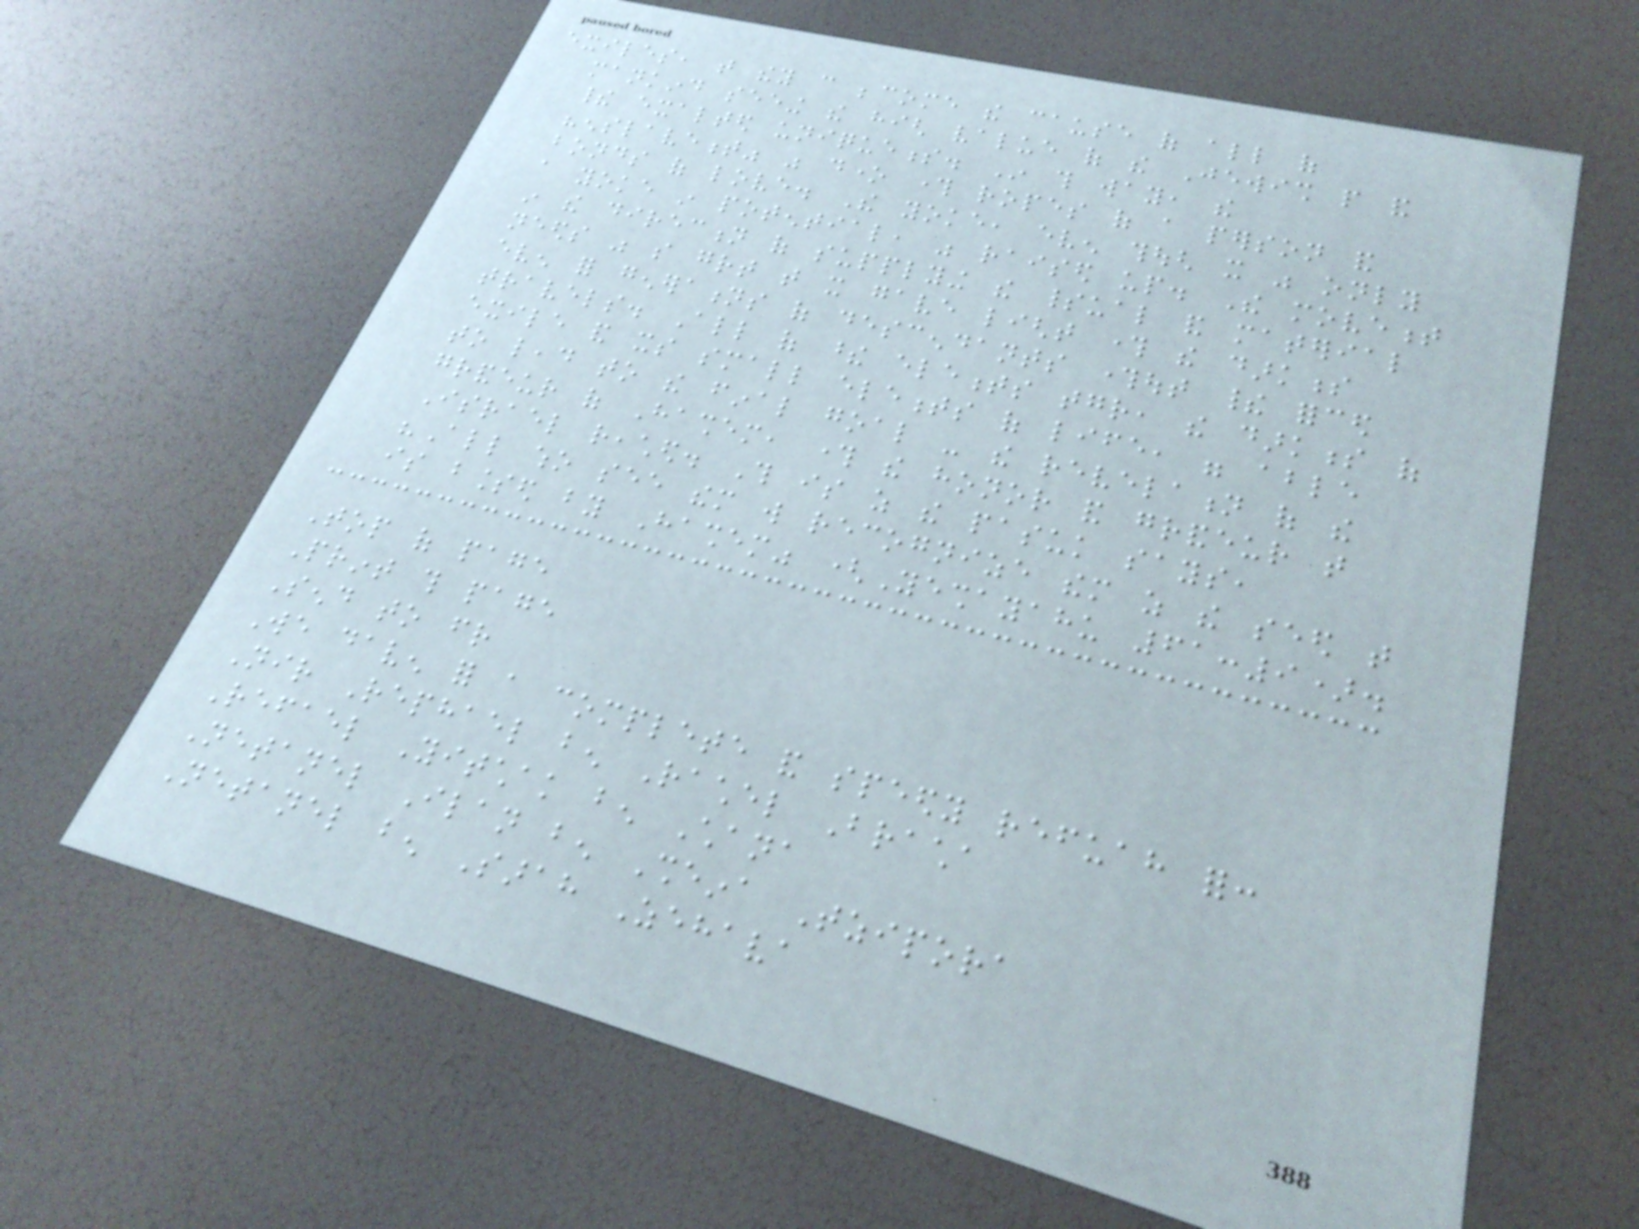exiles, that they can become the cause of all of
mankind seeing the high value of the Jewish people and
their exalted uniqueness. In this way, the
"enslavement" was done through ropes of a person and
bonds of love. The yoke, even though it was only
a yoke in potential, was raised up. The movement
in the direction of supplying the spiritual and material
needs was so great that it gave light through the darkness
even for generations of descendants throughout their forced
travels. All of these elements together, the darkness of
exile and its small elements of life, were able
to lead to the final goal - the revelation of the
grandeur of Hashem, through the honor and grandeur that
Israel reached. This is as the pasuk says,
"All who see them will recognize them as the seed that
is blessed by Hashem" (Yeshayahu 61:9).
Top of page
Print this page
Send to friend
We daven for a complete and speedy refuah for:
Nir Rephael ben Rachel Bracha
Refael Yitchak ben Chana
Netanel Ilan ben Sheina Tzipora
Netanel ben Sarah Zehava
